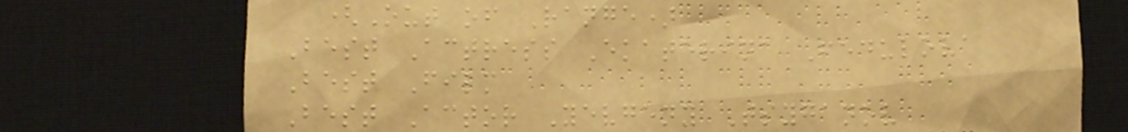(Out of Range)
Best Actress Ekaterina Fedulova
Best Film
Best Actor Yevgeny Tsyganov
